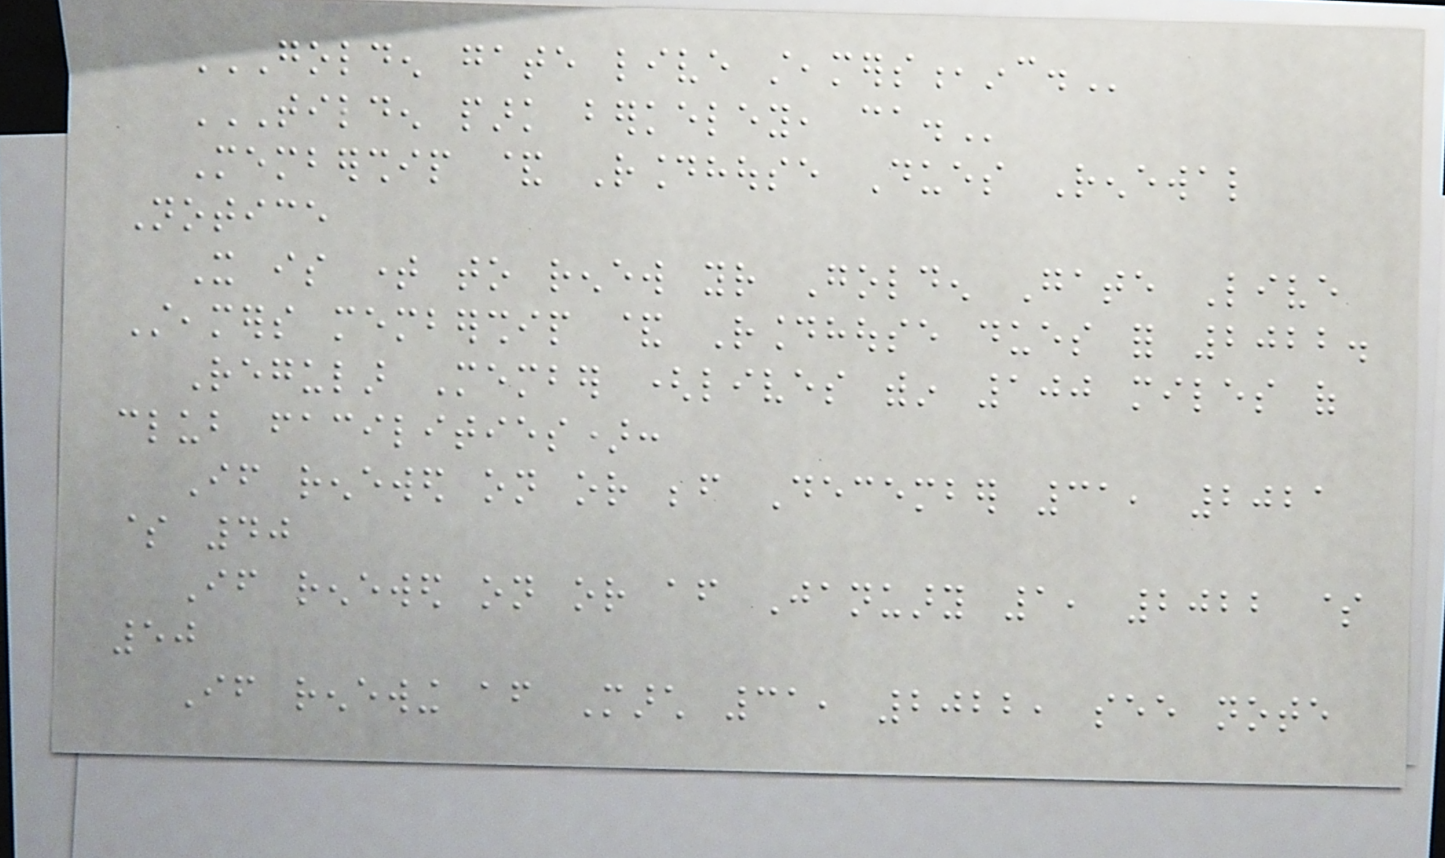GOLDEN GATE LIVE STEAMERS,INC.
TILDEN PARK BERKELEY, CA.
Membership & Roundhouse Dues Renewal
Notice
It is time to renew your Golden Gate Live
Steamers membership & Roundhouse dues for 2022.
Regular Member (lives within 100 miles of
club facilities):
If renewed on or before December 31, 2021
$ 40
If renewed on or after January 1, 2022 $
50
If renewing after March 31, 2022, see note
